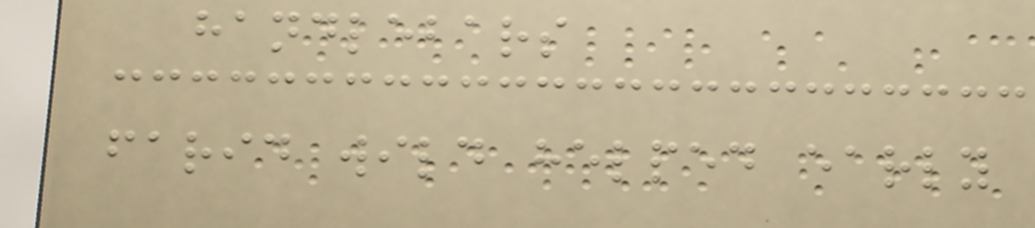handlebars
farid wild helped early
